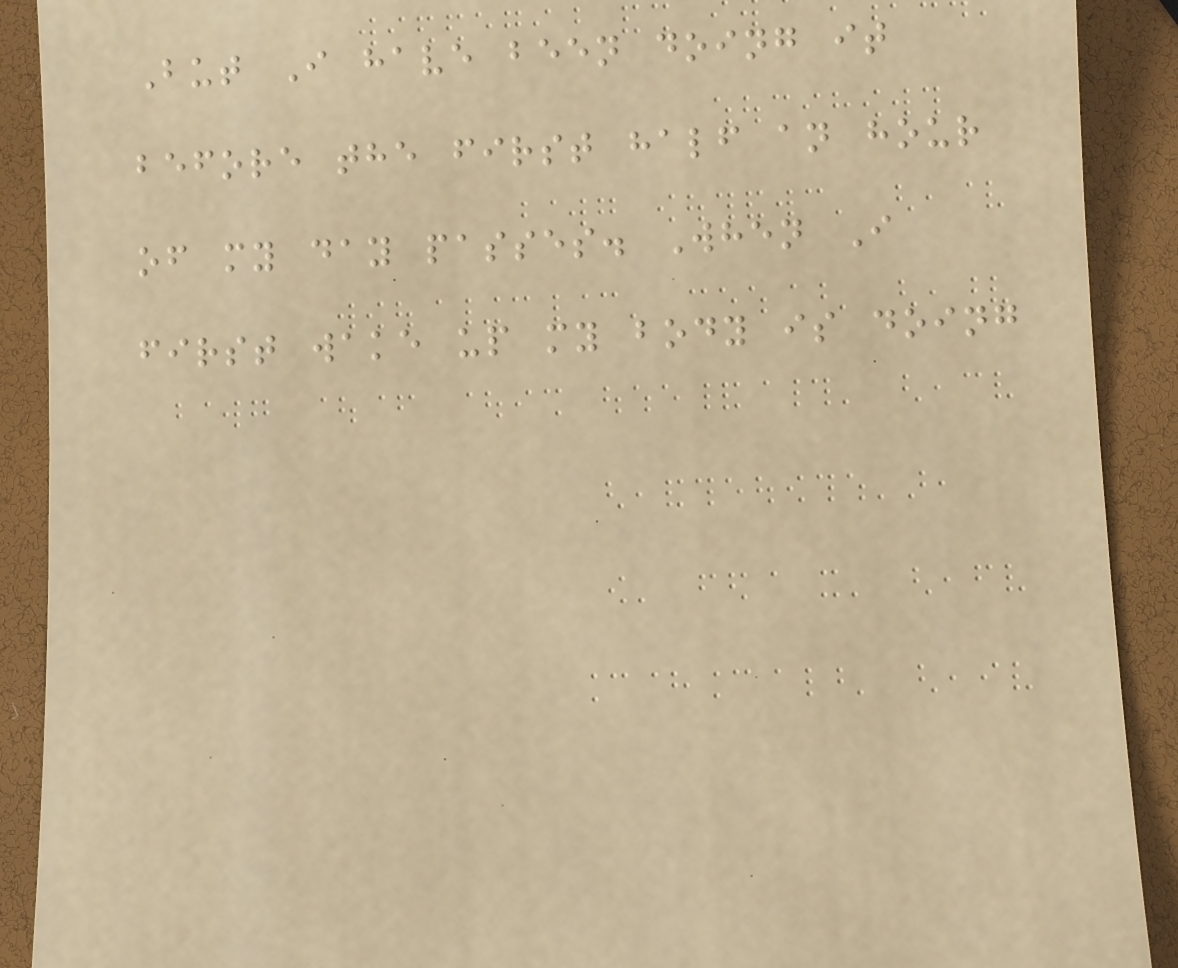But I have been doing it
before the first half an hour
of my day passes. When I
first wake up my body is doing
